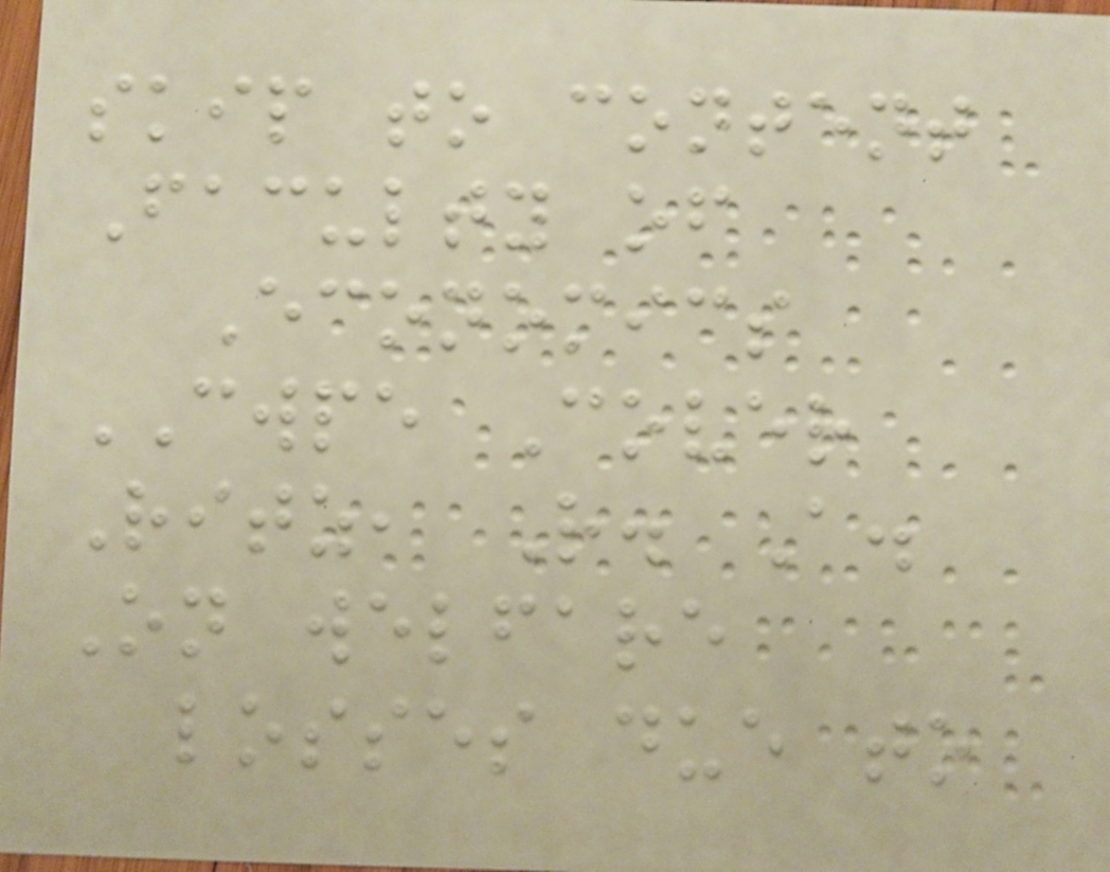skip to content
Faculty of
Economics
CWPE Cover
Ritz, R. A.
On welfare
losses due to
